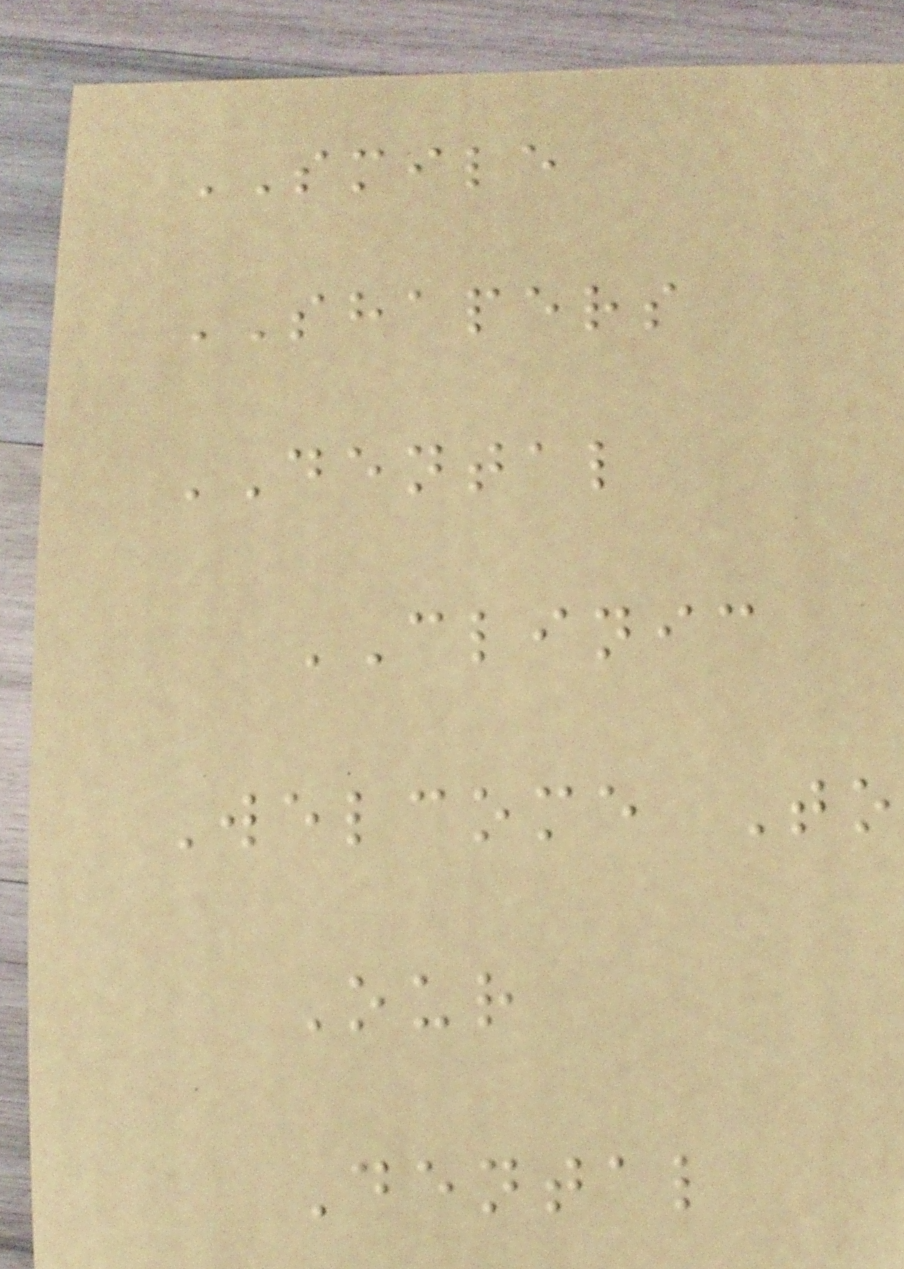SMILE
SHAPERS
DENTAL
CLINIC
Welcome To
Our
Dental
